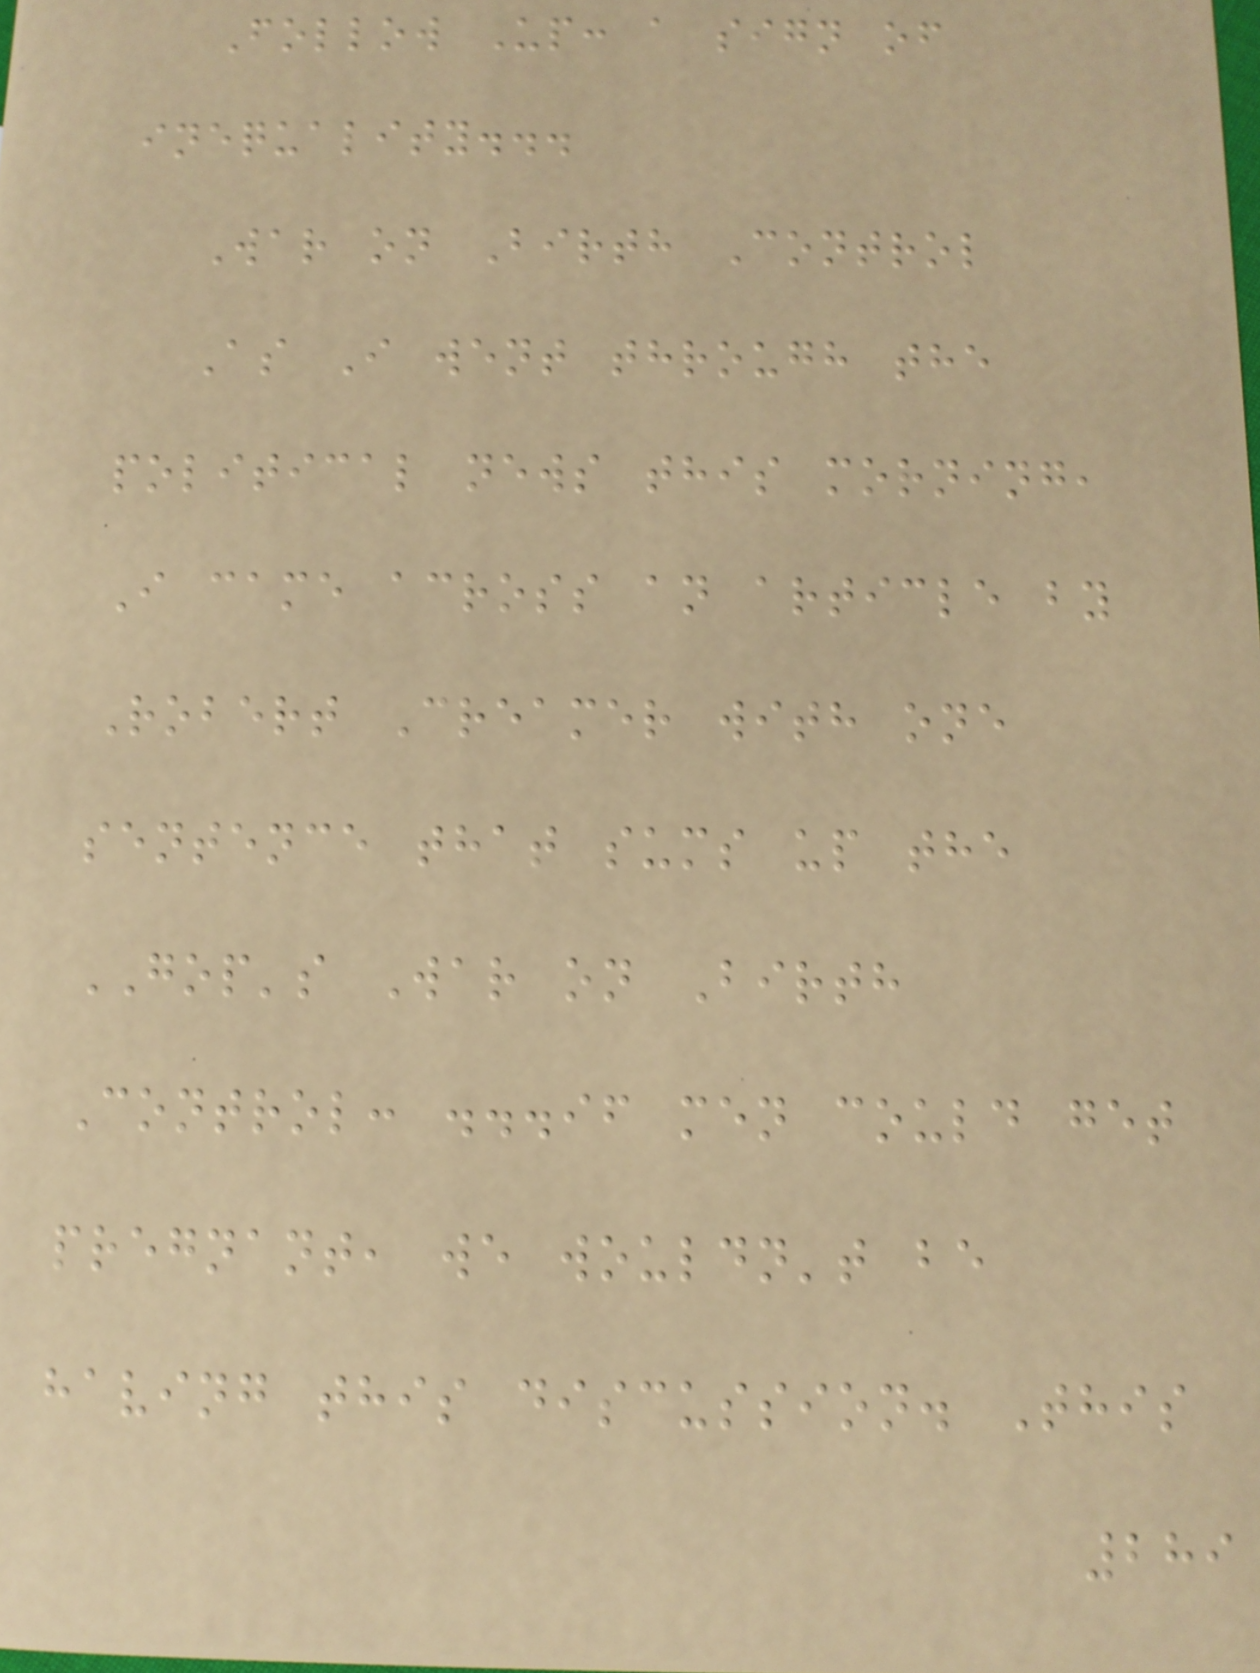Follow Up: a sign of
inequality...
War on Birth Control
As I went through the
political news this morning,
I came across an article by
Robert Creamer with one
sentence that sums up the
GOP's War on Birth
Control: ...if men could get
pregnant, we wouldn't be
having this discussion. This
289
